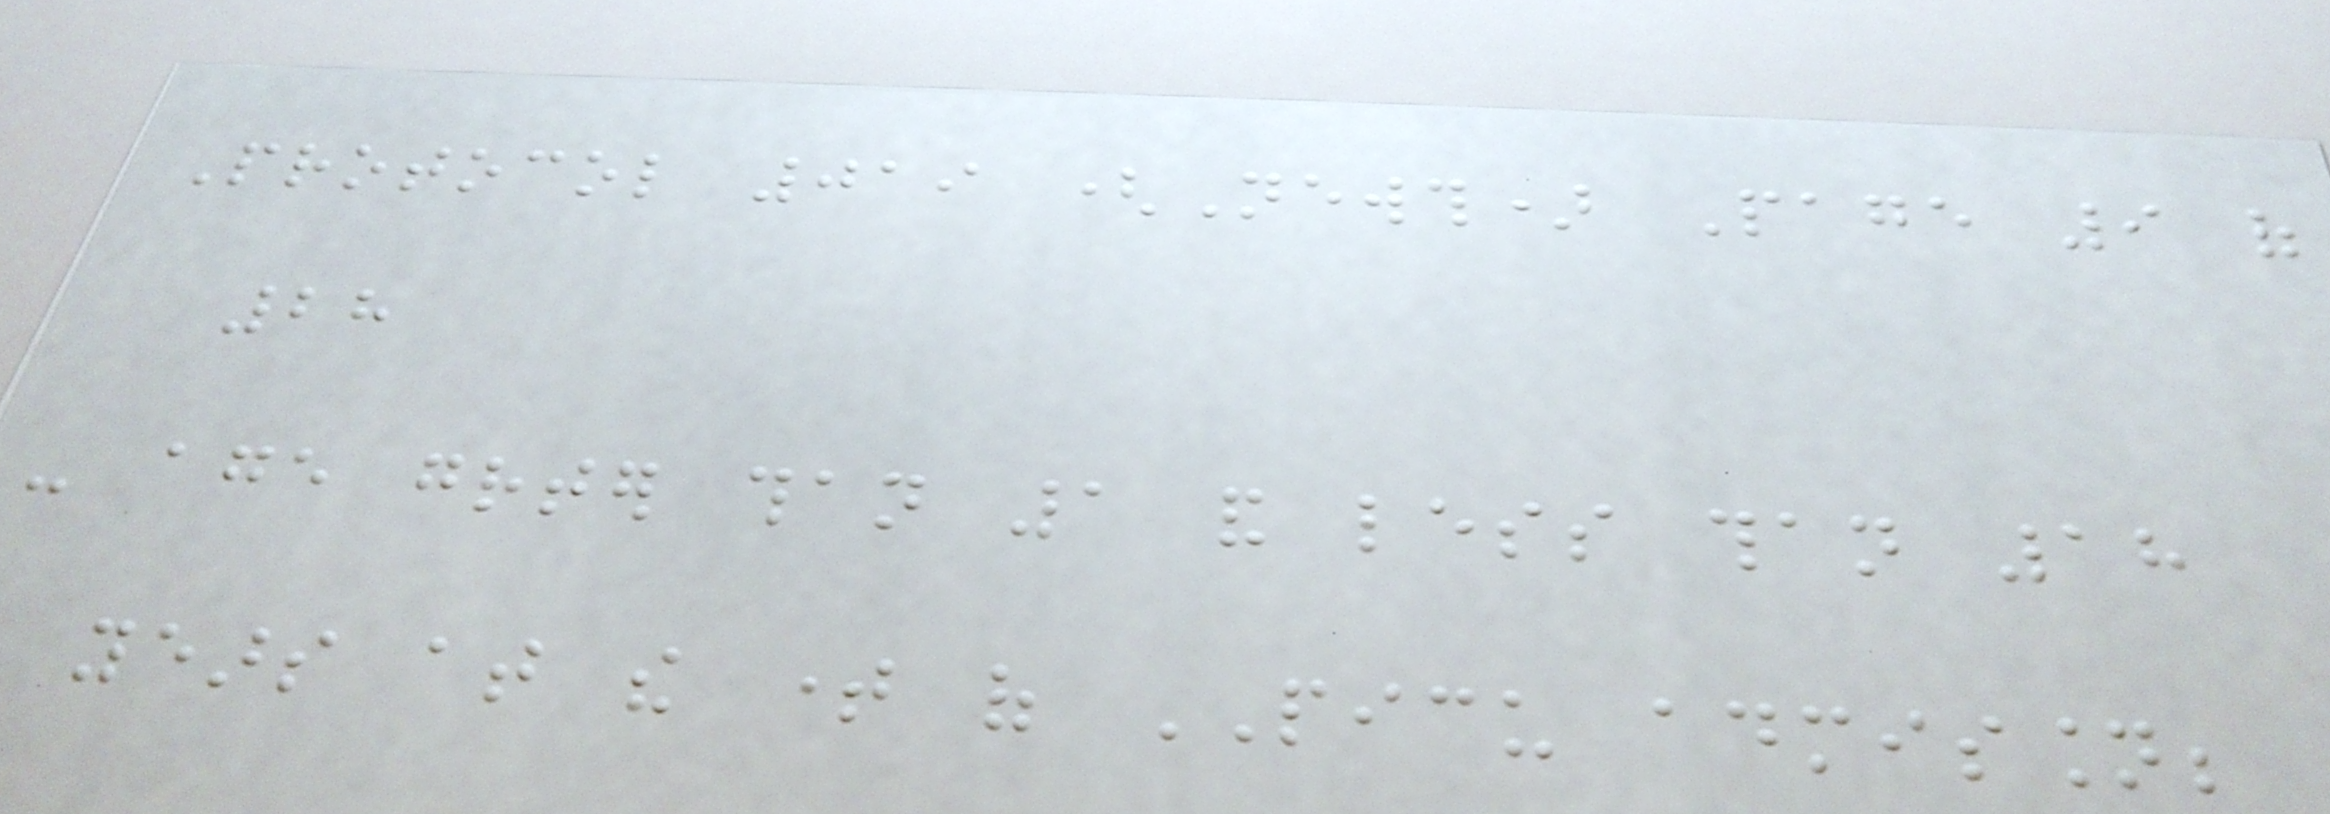Protocol 019 (Newth) Page 9 of
28
- age greater than 1 and less than 18
years at the time of PICU admission;
